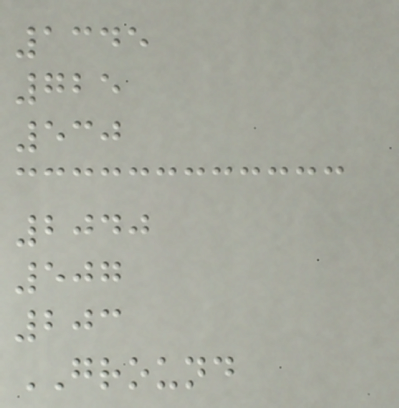1345
725
530
2040
507
203
GROUND
